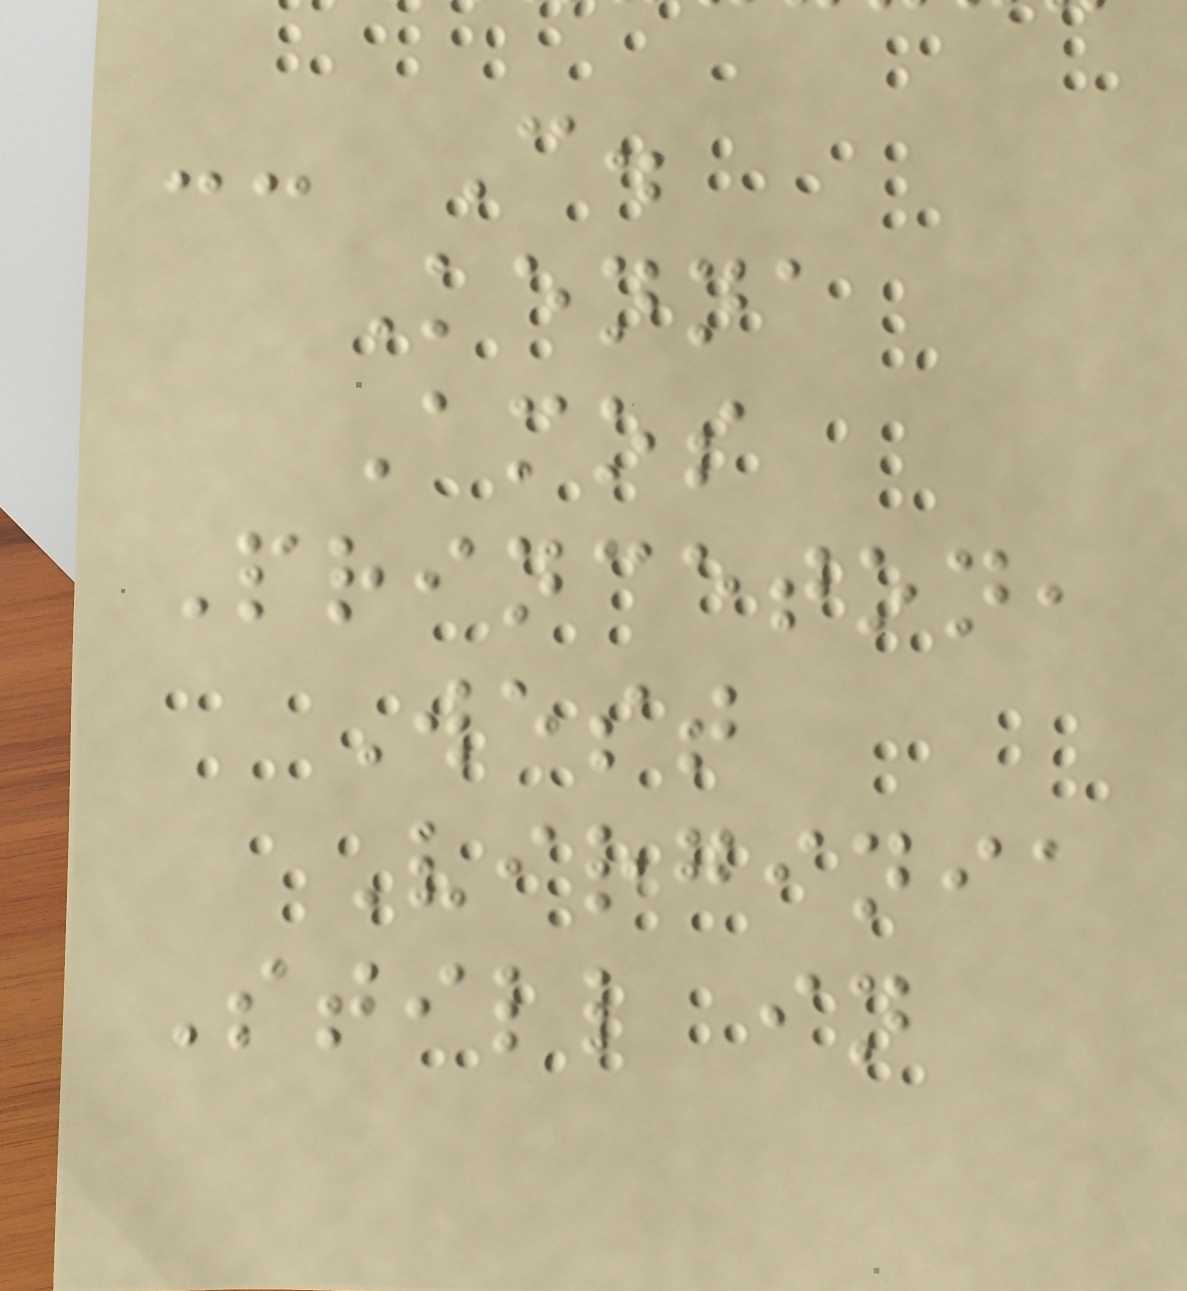-- C.
Kenna
Amos
Princeton,
West
Virginia
Still in
